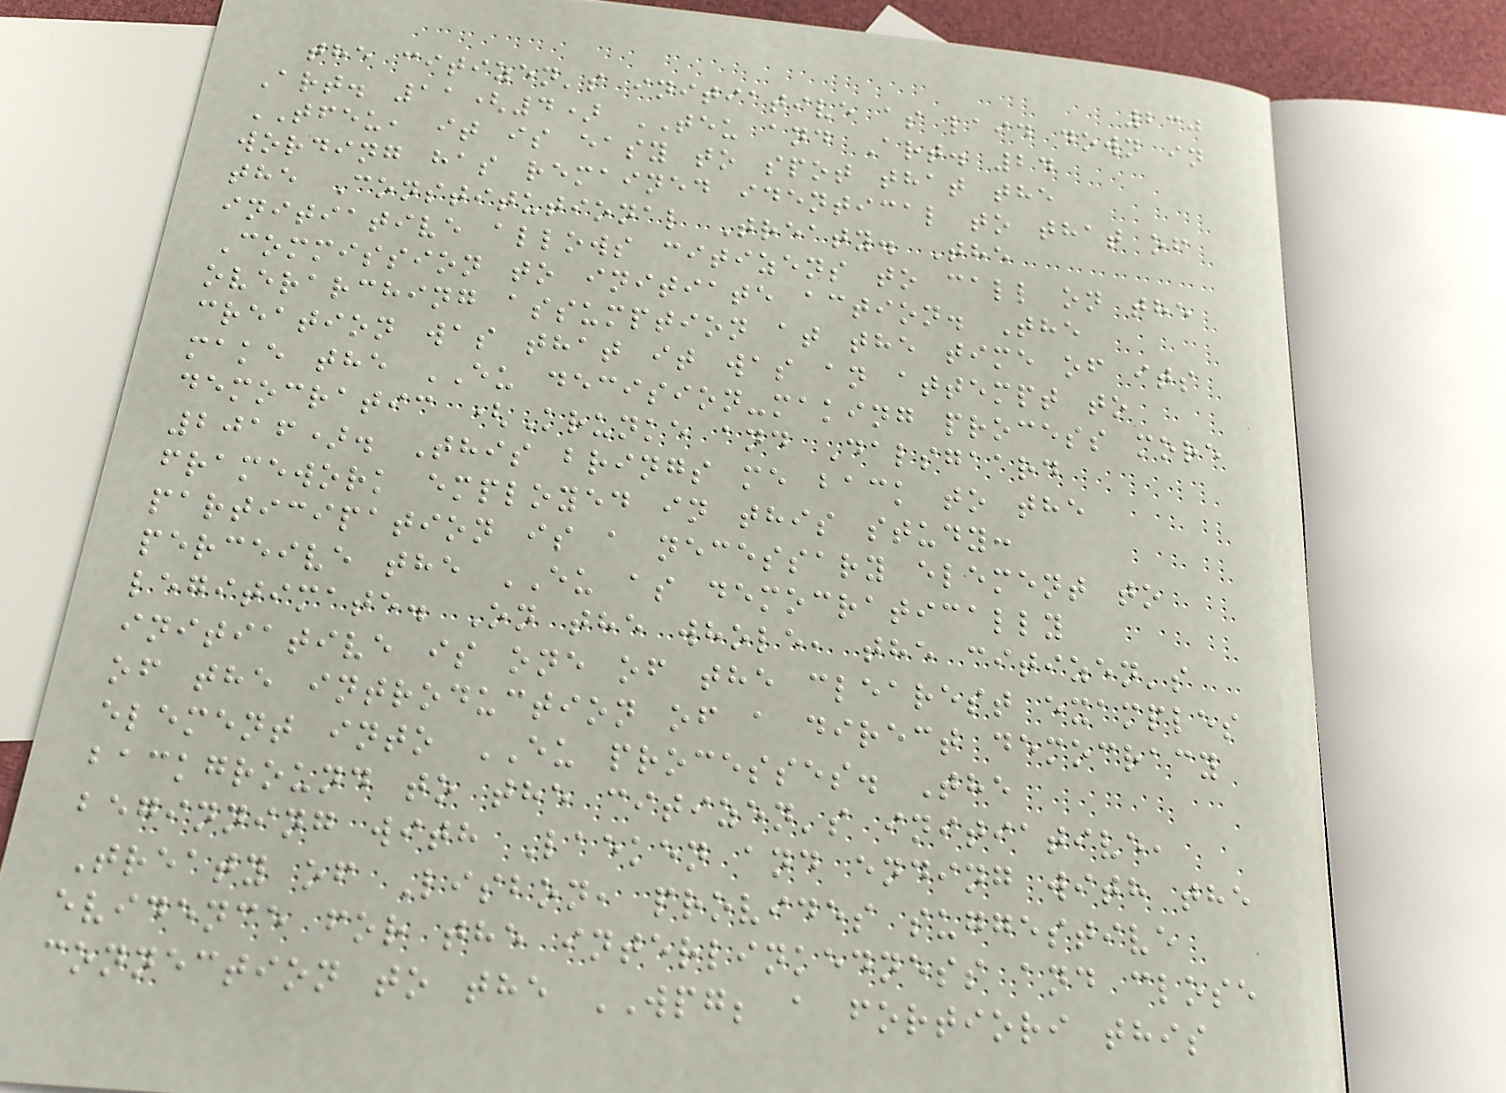230
the citizen's initiative as laid down in
Art. 11(4) TEU and Art. 24
TFEU, it is easy to spot that the
wording has remained identical to that of
the Constitutional Treaty. The
initiative allows citizens to call on the
Commission to initiate action. The
overarching assumption at the time of its
creation was that it was an attempt to
make the EU decision-making process more
democratic (Krunke and Dalsgaard
2016). This brings me back to the
framework employed in this study:
participation is a necessary element to
perceive the EU as democratically
legitimate. On the whole, the citizen's
initiative is one of the clearest examples
of the introduction of a direct democracy
element into EU processes. The
background to the citizen's initiative,
beginning with Laeken and ending with the
Treaty of Lisbon, provides suggestive
evidence for the interlinkedness and close
connection to the WPG; a fortiori this
